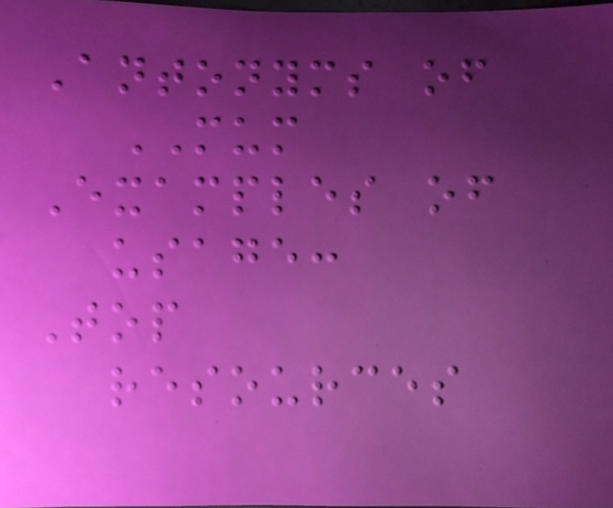Antonyms of
MUM
Examples of
usage:
Top
resources
